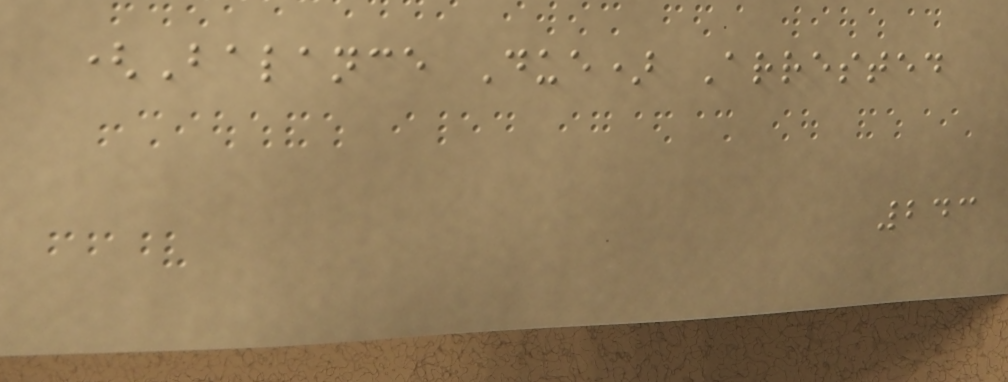(Balance Due) Arrested
243
